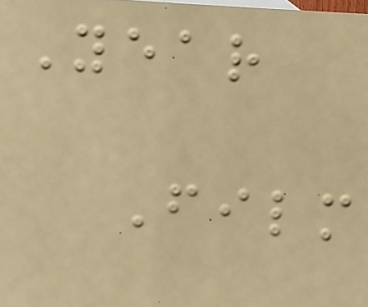Year
Film
